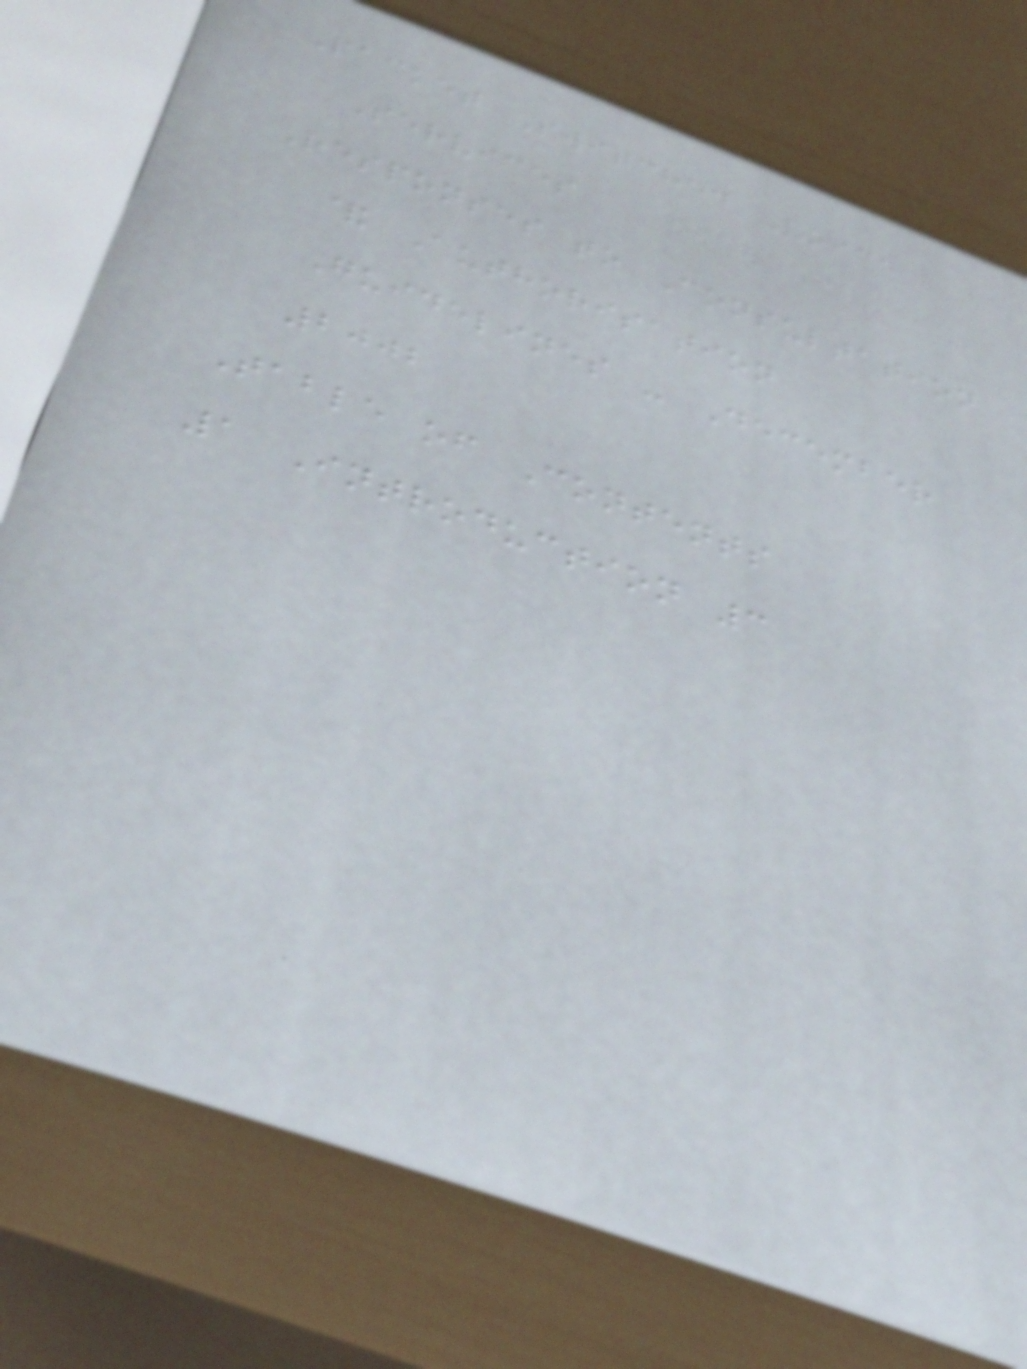Packet Switched Voice
Services
Responses to Consultation
& Authorisation
Guidelines - December
2002
Table of Contents
1 Introduction 3
